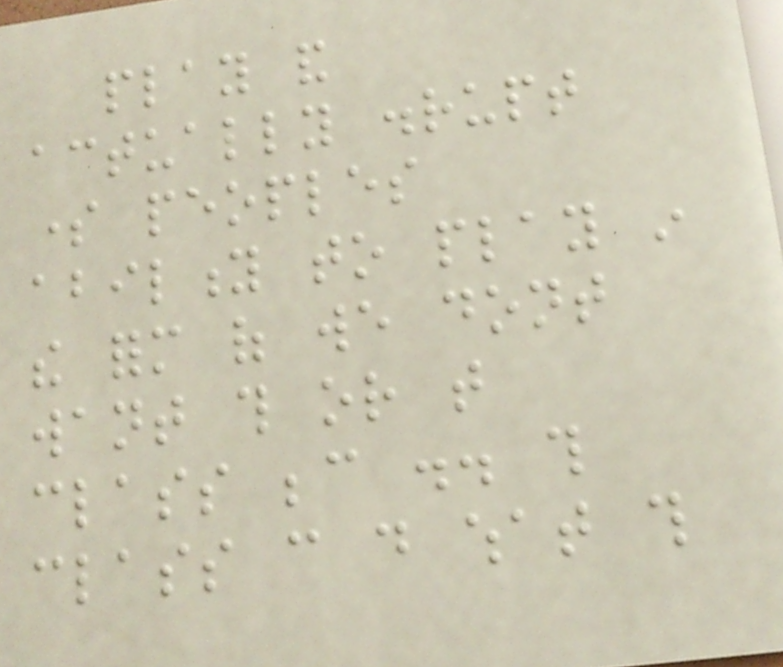play and
actually disrupt
some peoples
ability to play in
the form of we dont
want this or that
class because .. this
class can do what this
